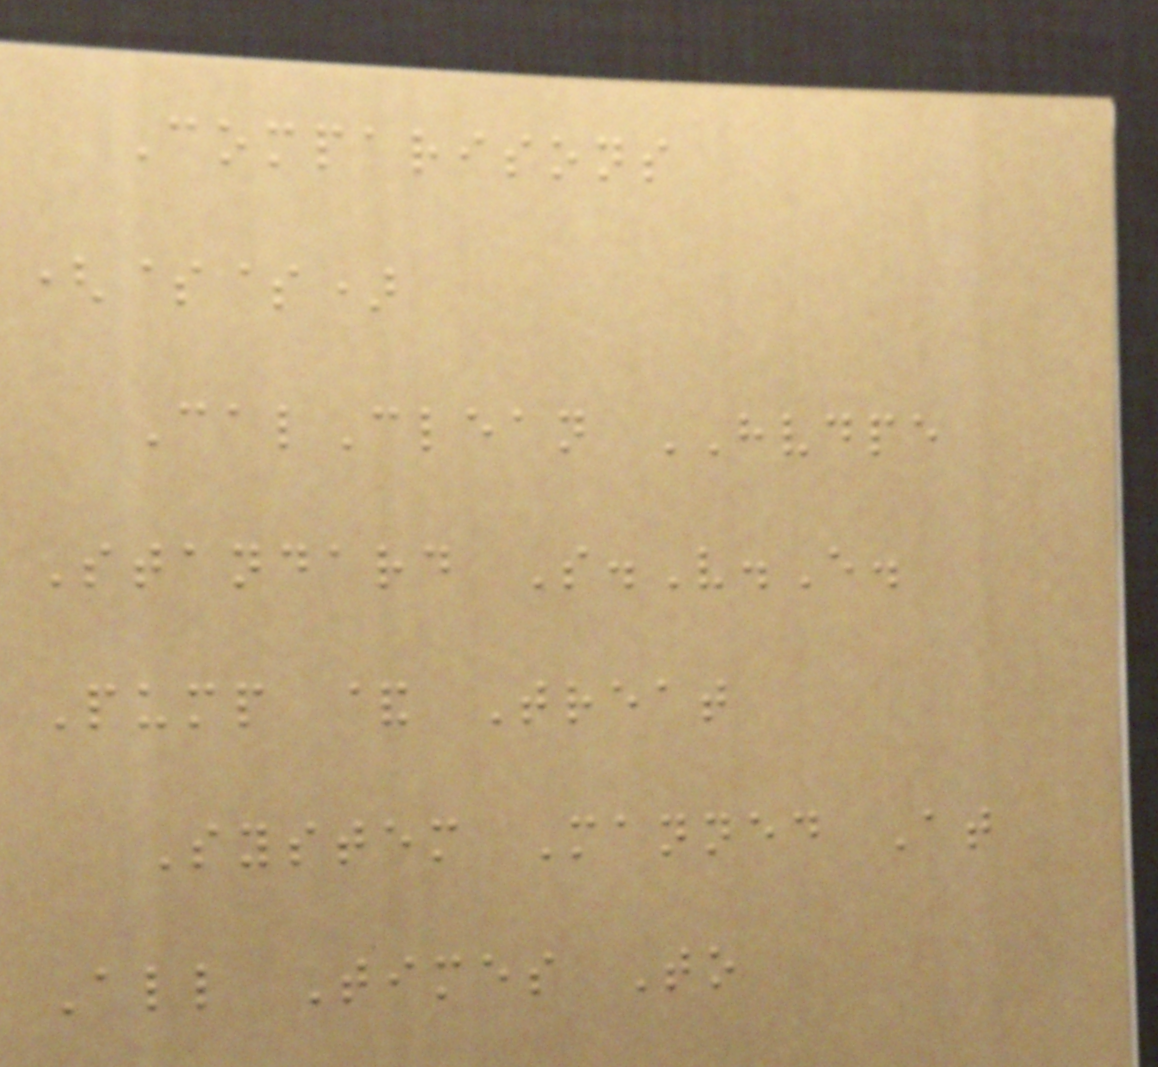Comparisons
($$)
CalClean HVDPE
Standard S.V.E.
Pump & Treat
System Manned At
All Times To
